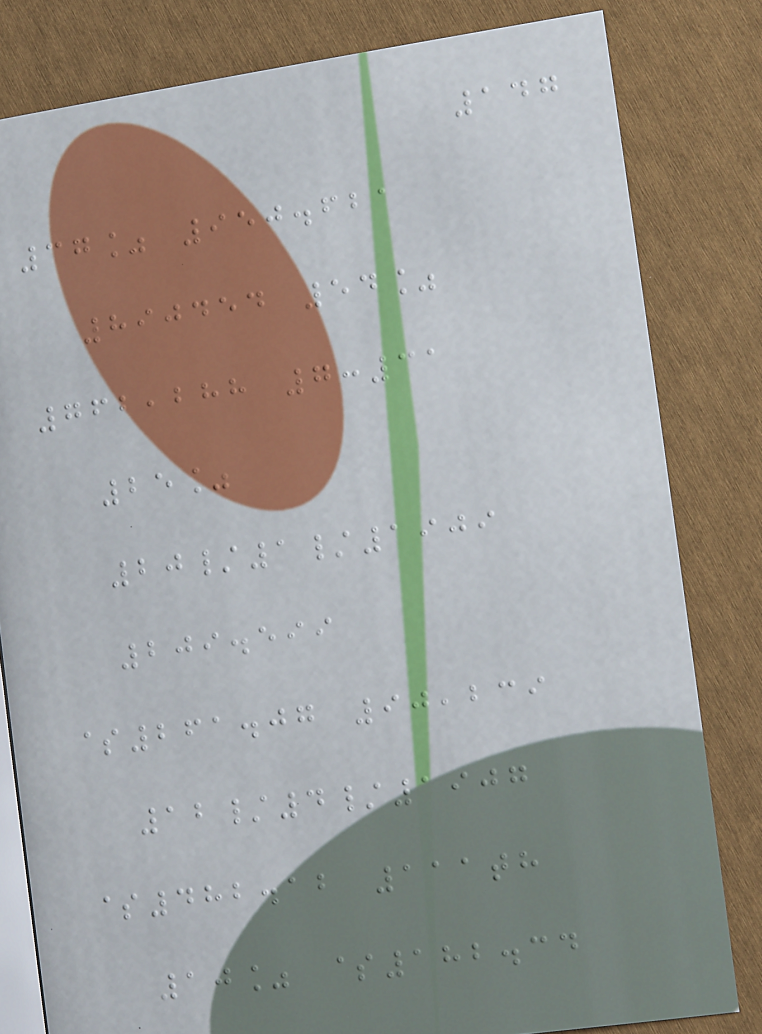147
37% 950.621
890454 54%
762,288 7:31
25%
20/1/1909
209.599
$261.07 90,239
12/4/1907
$482.12 111th
10% $182.34
